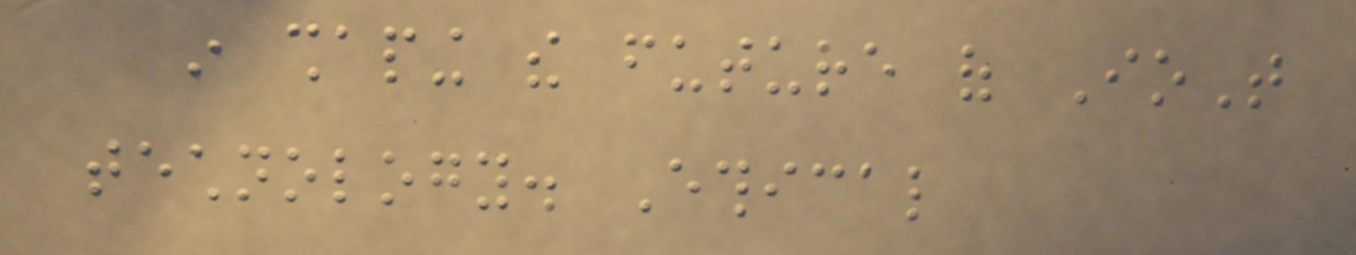in shaping the future of IoT
technology. Ethical
